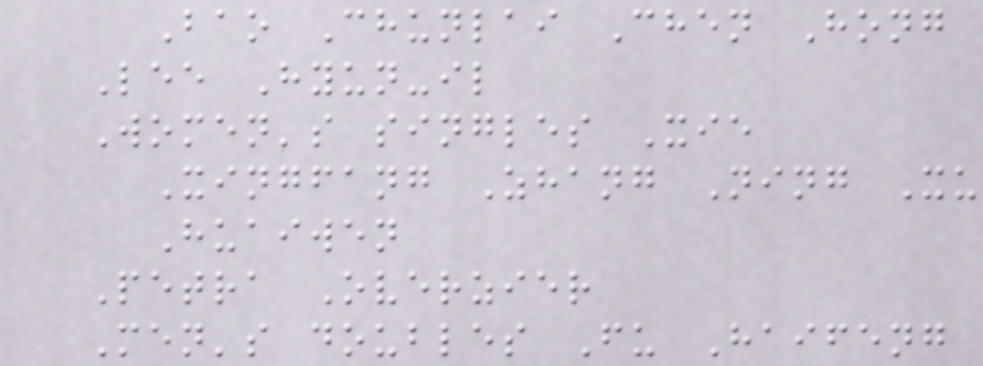Bao Chunlai Chen Hong
Lee Hyun-il
Women's singles Xie
Xingfang Zhang Ning Xu
Huaiwen
Petra Overzier
Men's doubles Fu Haifeng
